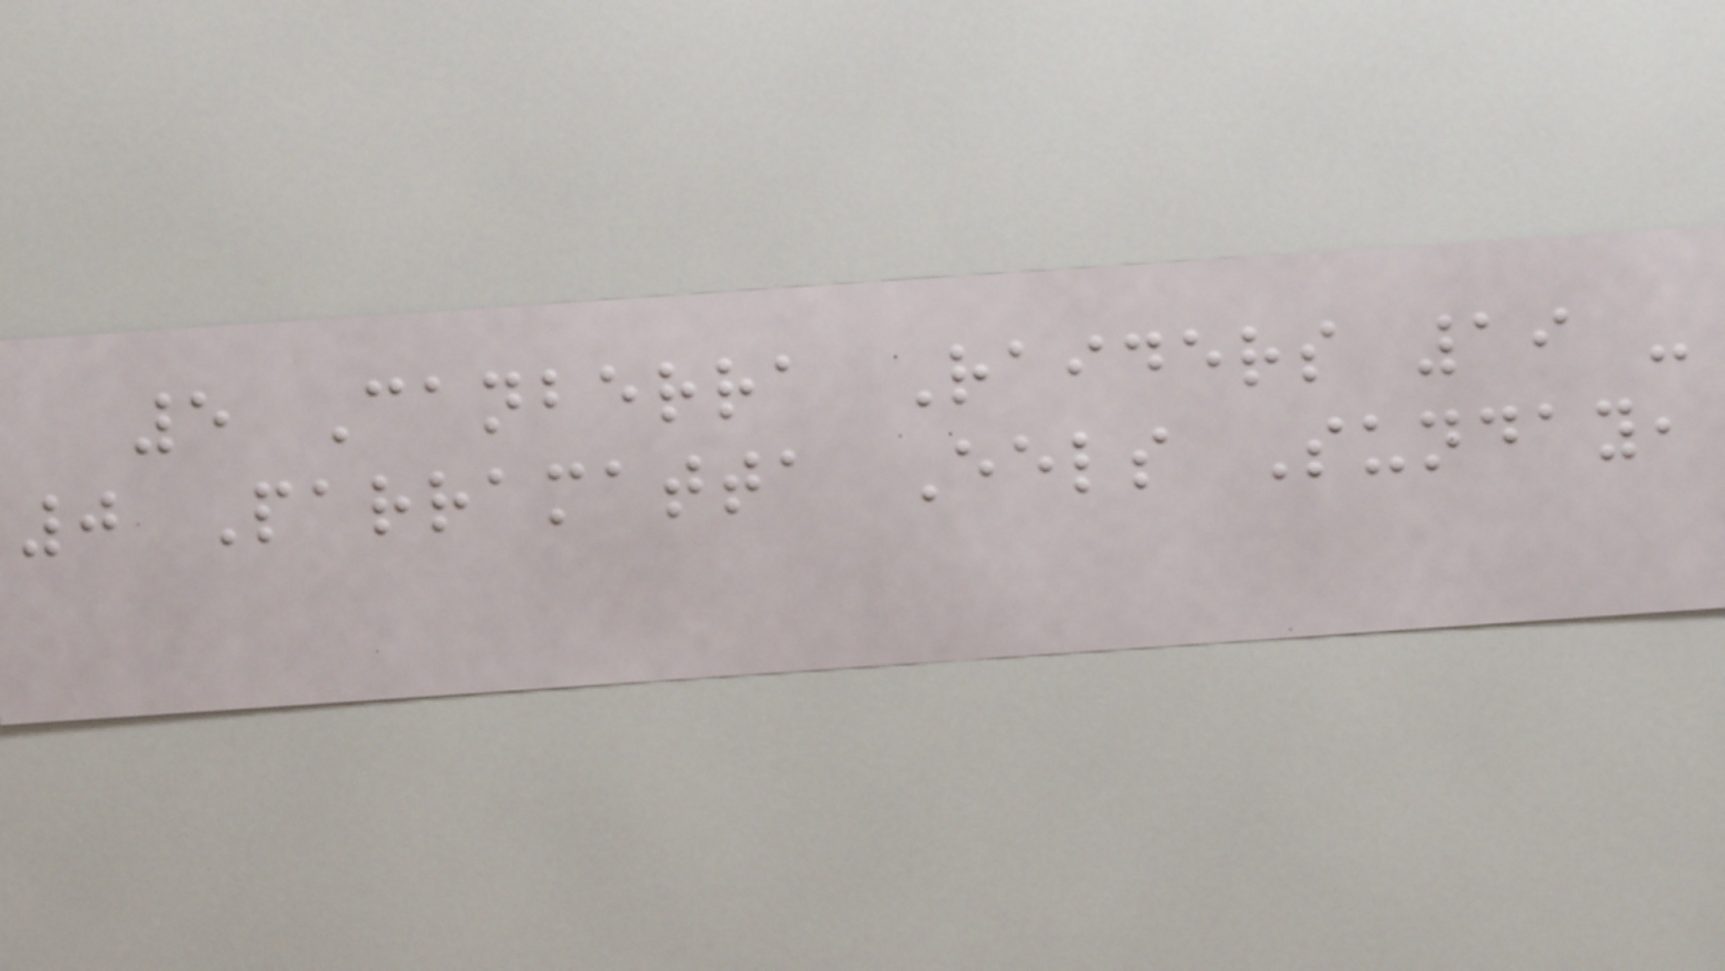5 Canberra Raiders 19 -
0 Parramatta Eels Sunday,
